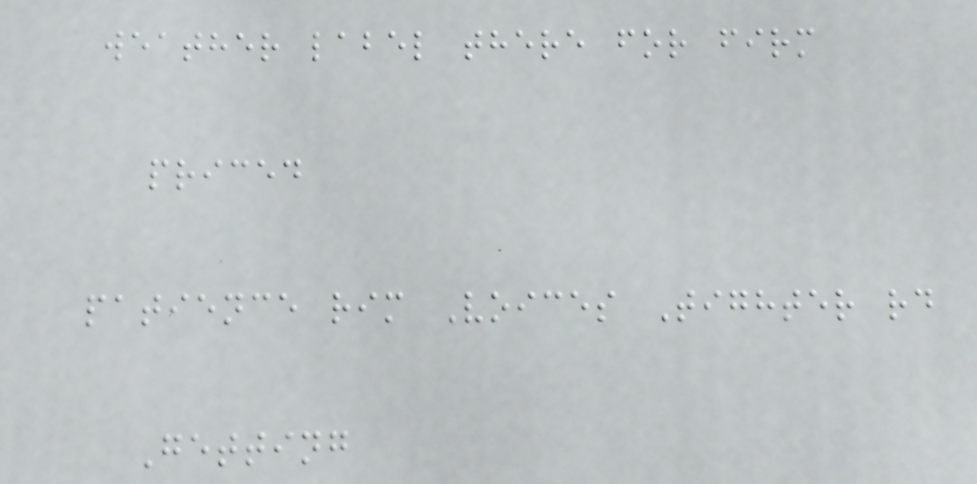weather label there for firm
priced
patience rim Voices Tighter rd
Getting
